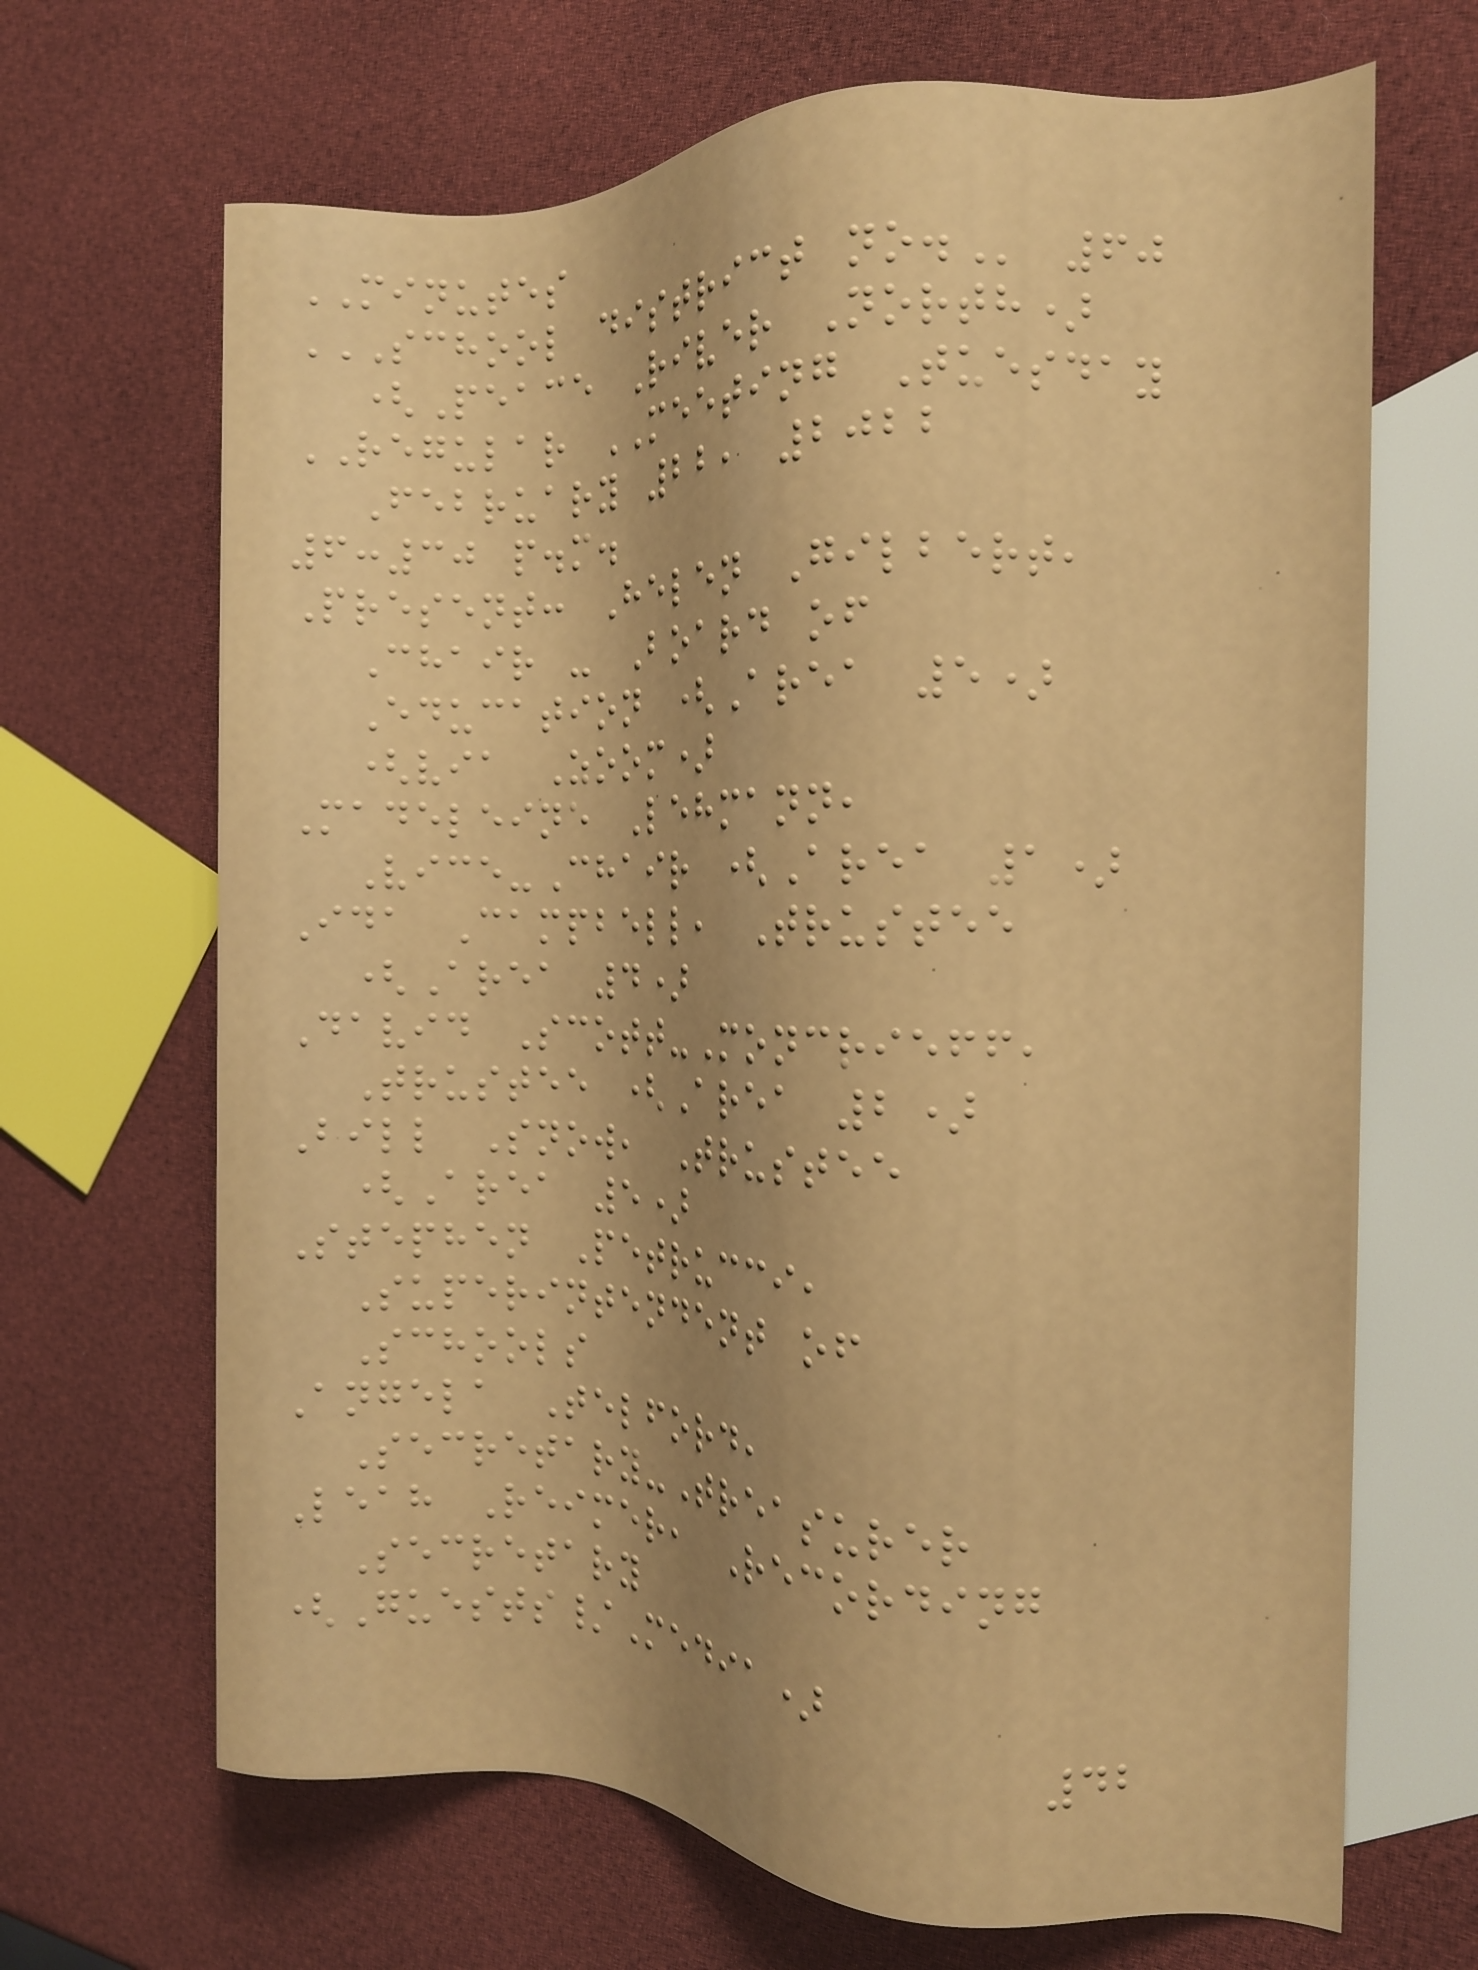MINUTES
SCHOOL DISTRICT NO. 60
(Peace River North)
REGULAR MEETING Tuesday
February 22, 2022
6:30 p.m.
Present: Helen Gilbert,
Chair - Board of
Education (Area 5)
(via Zoom)
Madeleine Lehmann,
Vice-Chair (Area 1)
Ida Campbell, Trustee
(Area 4)
David Scott-Moncrieff,
Trustee (Area 2)
Bill Snow, Trustee
(Area 5)
Stephen Petrucci,
Superintendent of
Schools
Angela Telford,
Secretary-Treasurer
Leah Reimer, Recording
Secretary
(Guests/Media)
42
